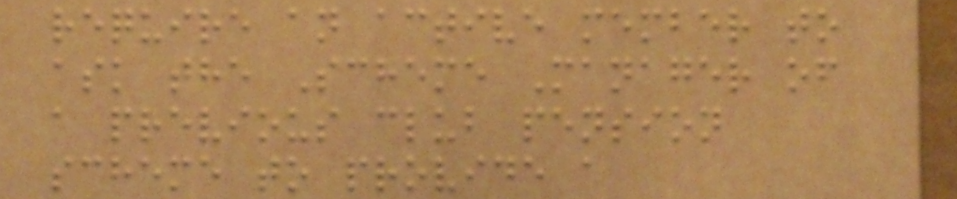require an active member to
ask the Scheme Manager of
a previous club pension
scheme to provide a
